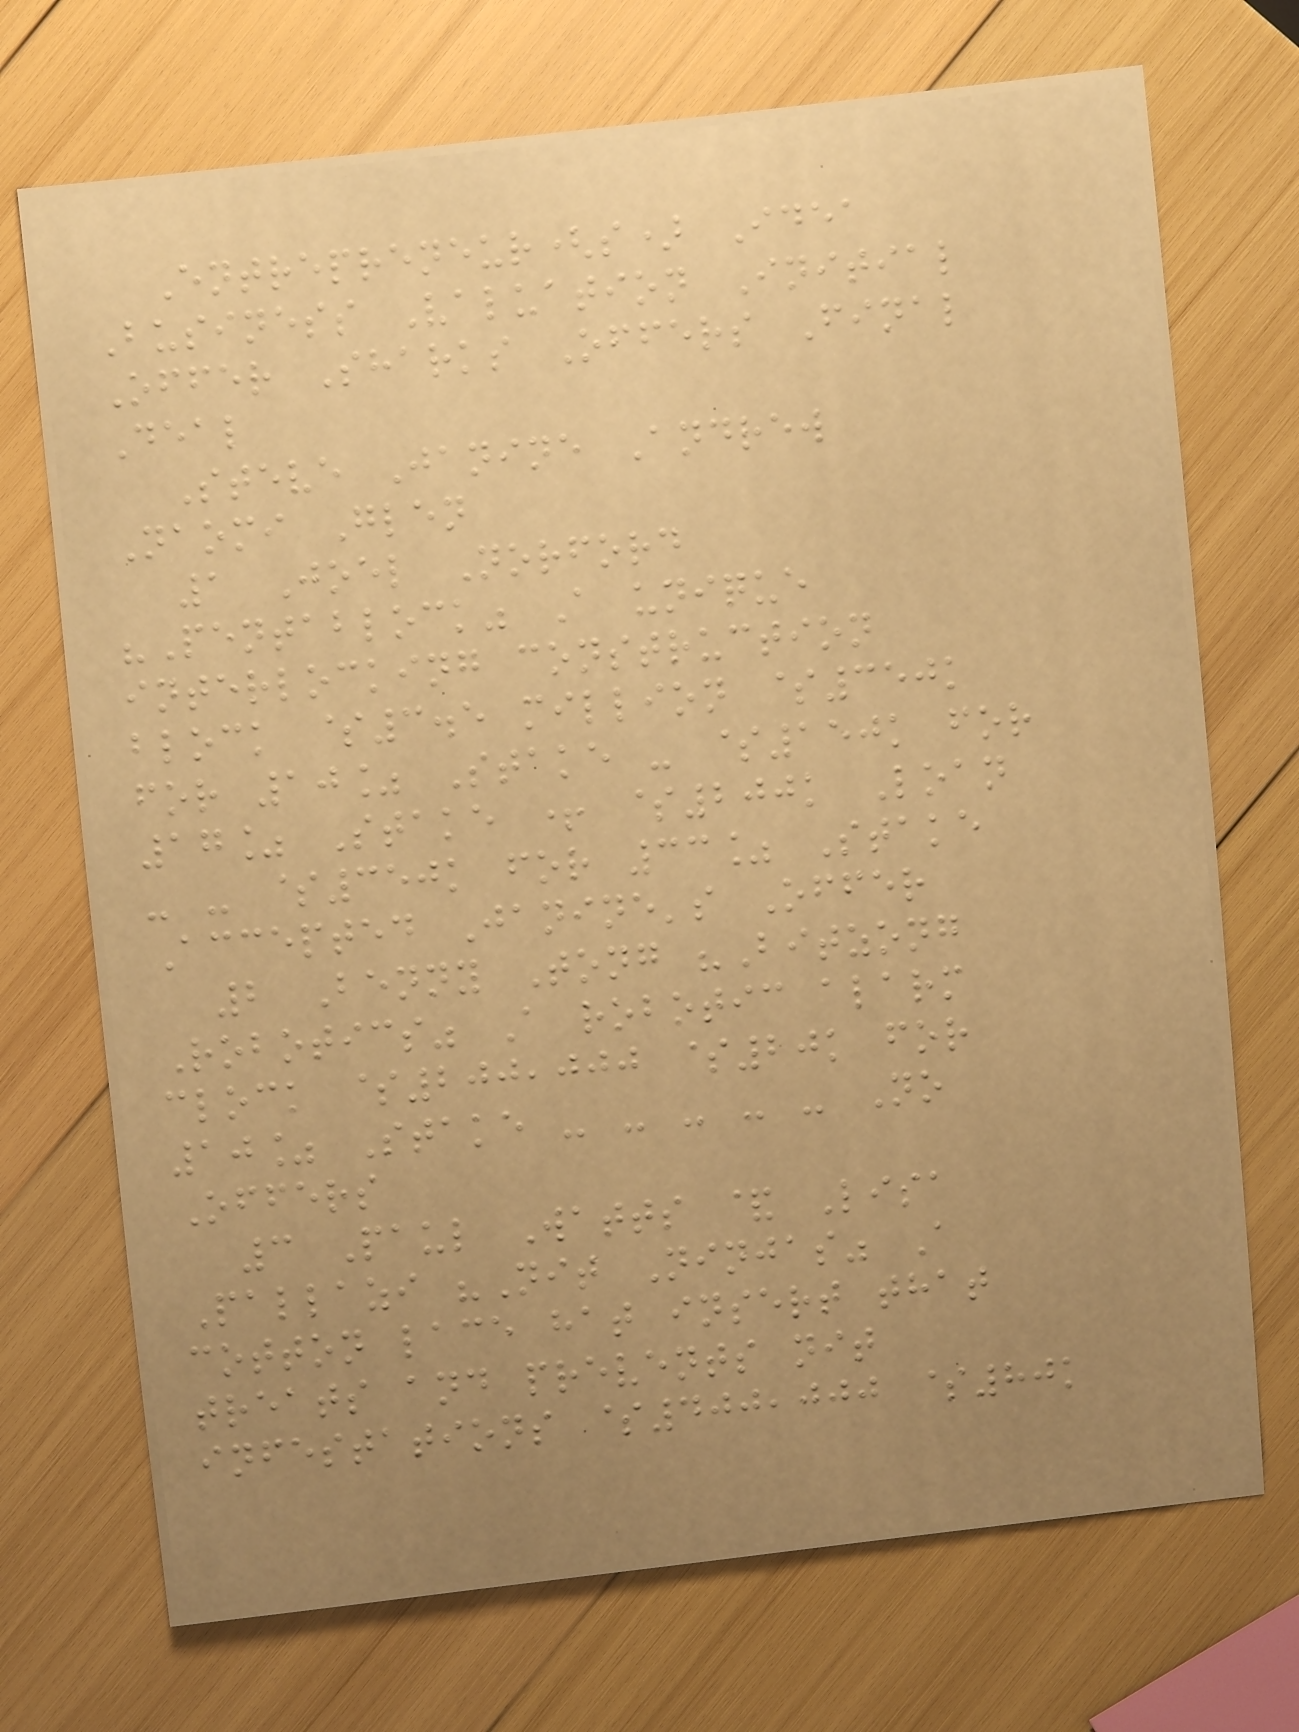Entrepreneur(s) Idea
Business Valuation Initial
Offer Sharks Offers Final
Deal
Steve Janine Andrew
Naomi Glen
1 Joel Norford
"Pentablock" A unique
interlocking construction
block $3.5 million $350k
for 10% Stake - $150k for
17% Stake + $200k Loan
- - $350k for 33% Stake
Accepted Janine's Offer
2 Benny Tong "Bitzong
Robotics" A robotic alarm
clock $200,000 $20k for
10% Stake - - - - - No
Offers
3 Paul Watts & Lisa
Pallazi "Nit Ninjas" A
cotton lace hat insert that
treats and prevents nit
infestations $400,000 $80k
